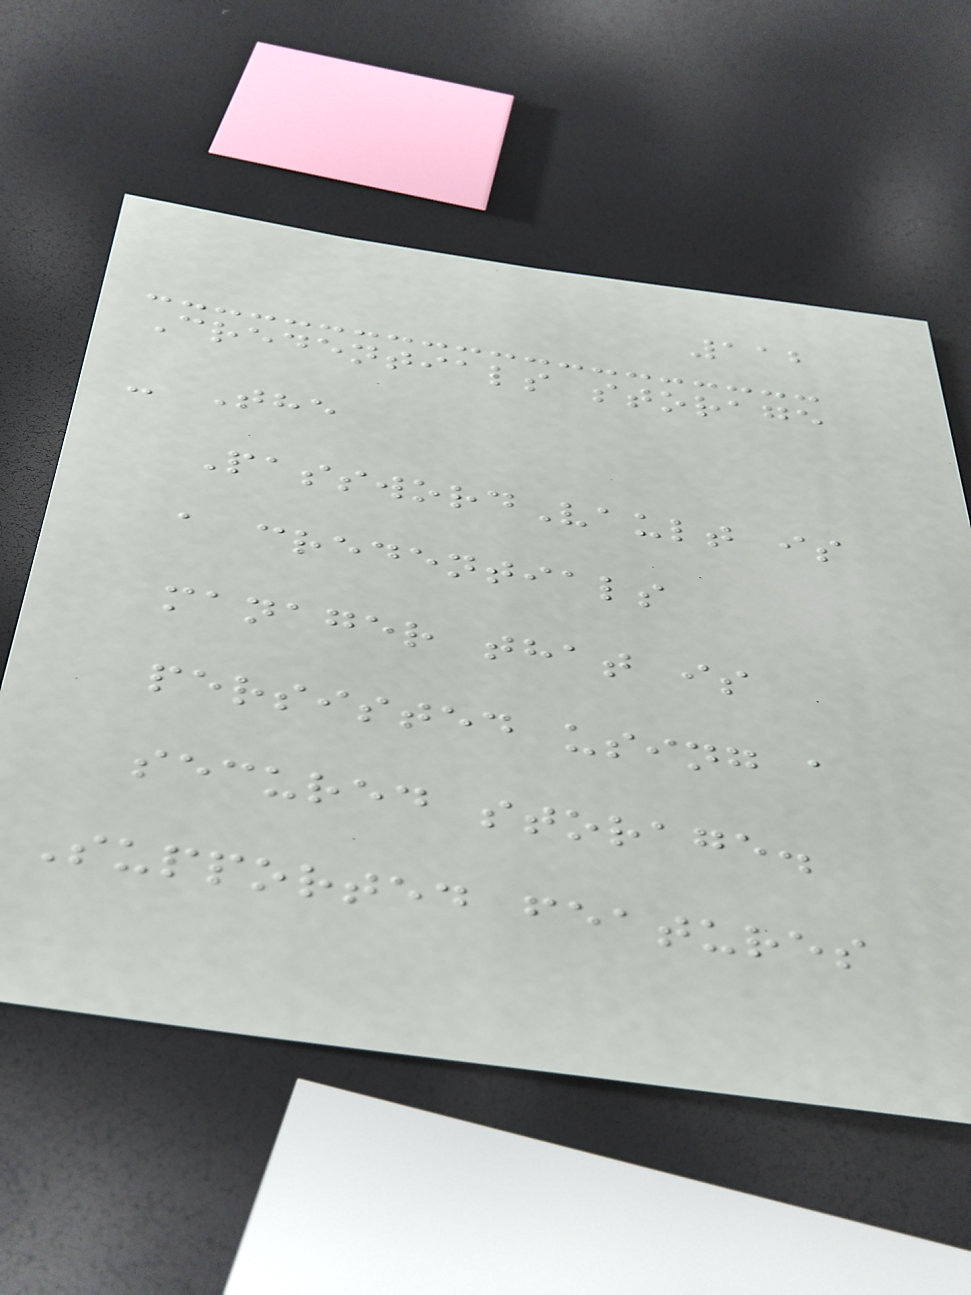112
Credentials storage
- The
PasswordVault is
a credentials
manager that is
persisted using a
secured storage.
Supported features
